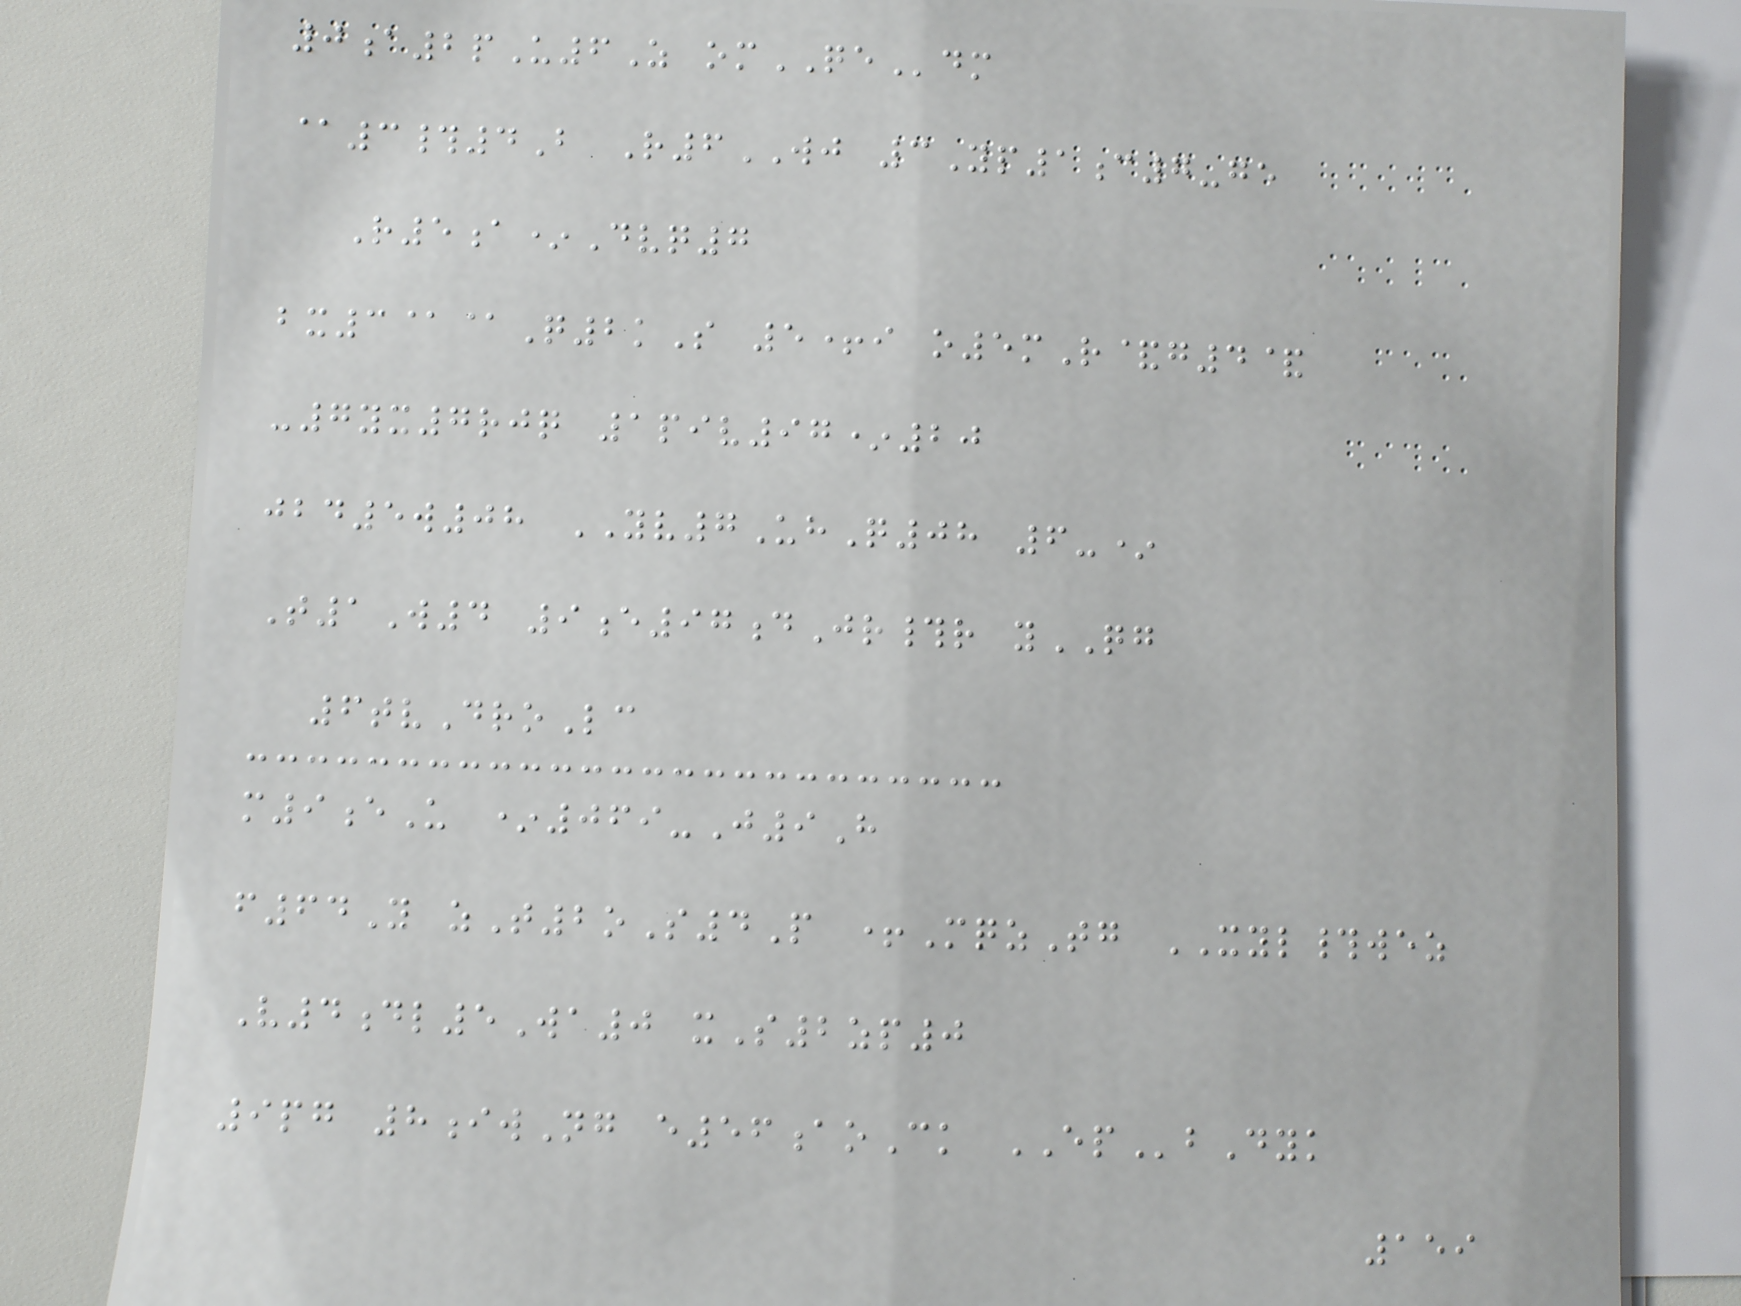0a2pU6Z omQEdm
@3#4B R6WJ 3Yp1c7-ge
R5a*Dvq7
bx3@@Q2kS 5+i o5mR&g4&
-7yx7rjq 1piv97*20
jbd5w08 YV7UhQ08 6-*
T1W4 9e97dJr#r yQG
6tvDroLc
m9eU *069-J9H
f64Y zT2oS4P +MqzTg XYL#wez
V4dl5Wa0 xS2zp0
9pg 8iwNg e56aoCk EPbDyk
159
